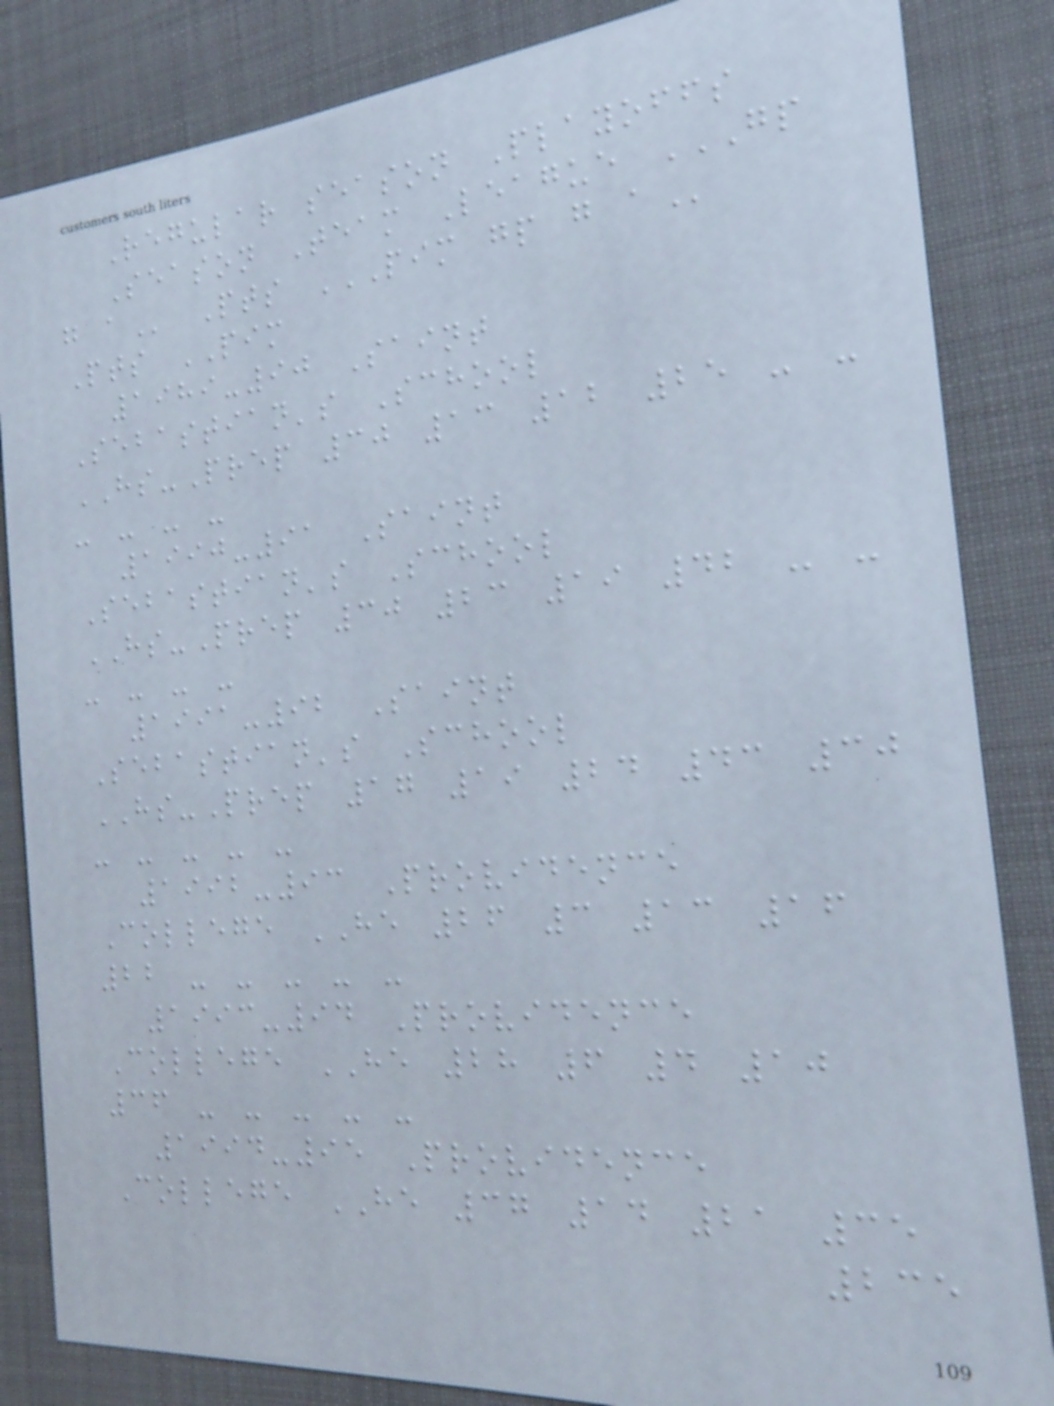Regular season Playoffs
Season Team League GP
G A Pts PIM GP G A
Pts PIM
1989-90 Saint
Sebastian's School
HS-Prep 30 13 12 25 - -
- - - -
1990-91 Saint
Sebastian's School
HS-Prep 30 23 19 42 - -
- - - -
1991-92 Saint
Sebastian's School
HS-Prep 17 19 24 43 30
- - - - -
1992-93 Providence
College HE 26 3 13 16
22 - - - - -
1993-94 Providence
College HE 28 6 4 10
36 - - - - -
1994-95 Providence
College HE 37 14 21 35
235
